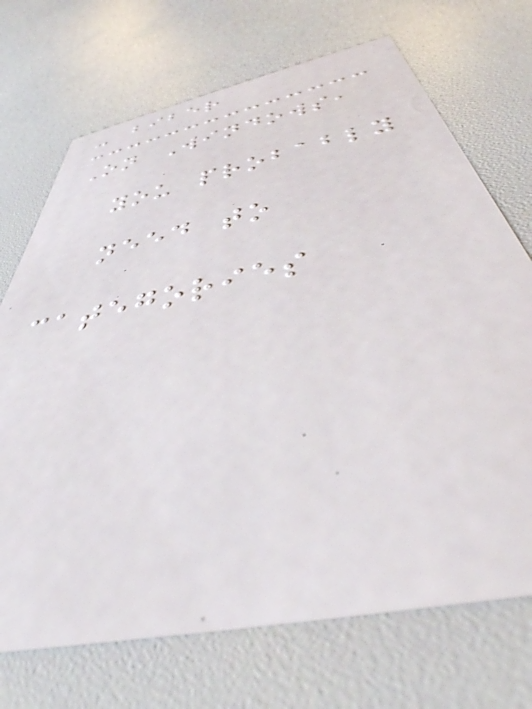- biber
On Windows,
you probably
need to
categories
